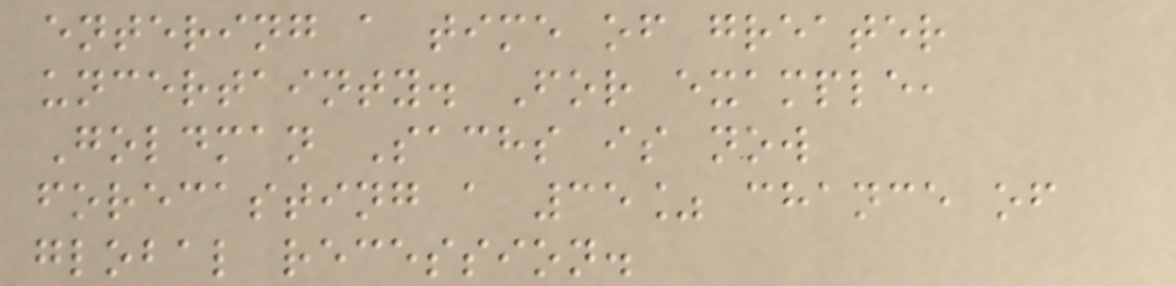entering a time of greater
uncertainty. For example,
Goldman Sachs is now
forecasting a 35% chance of
global recession.
